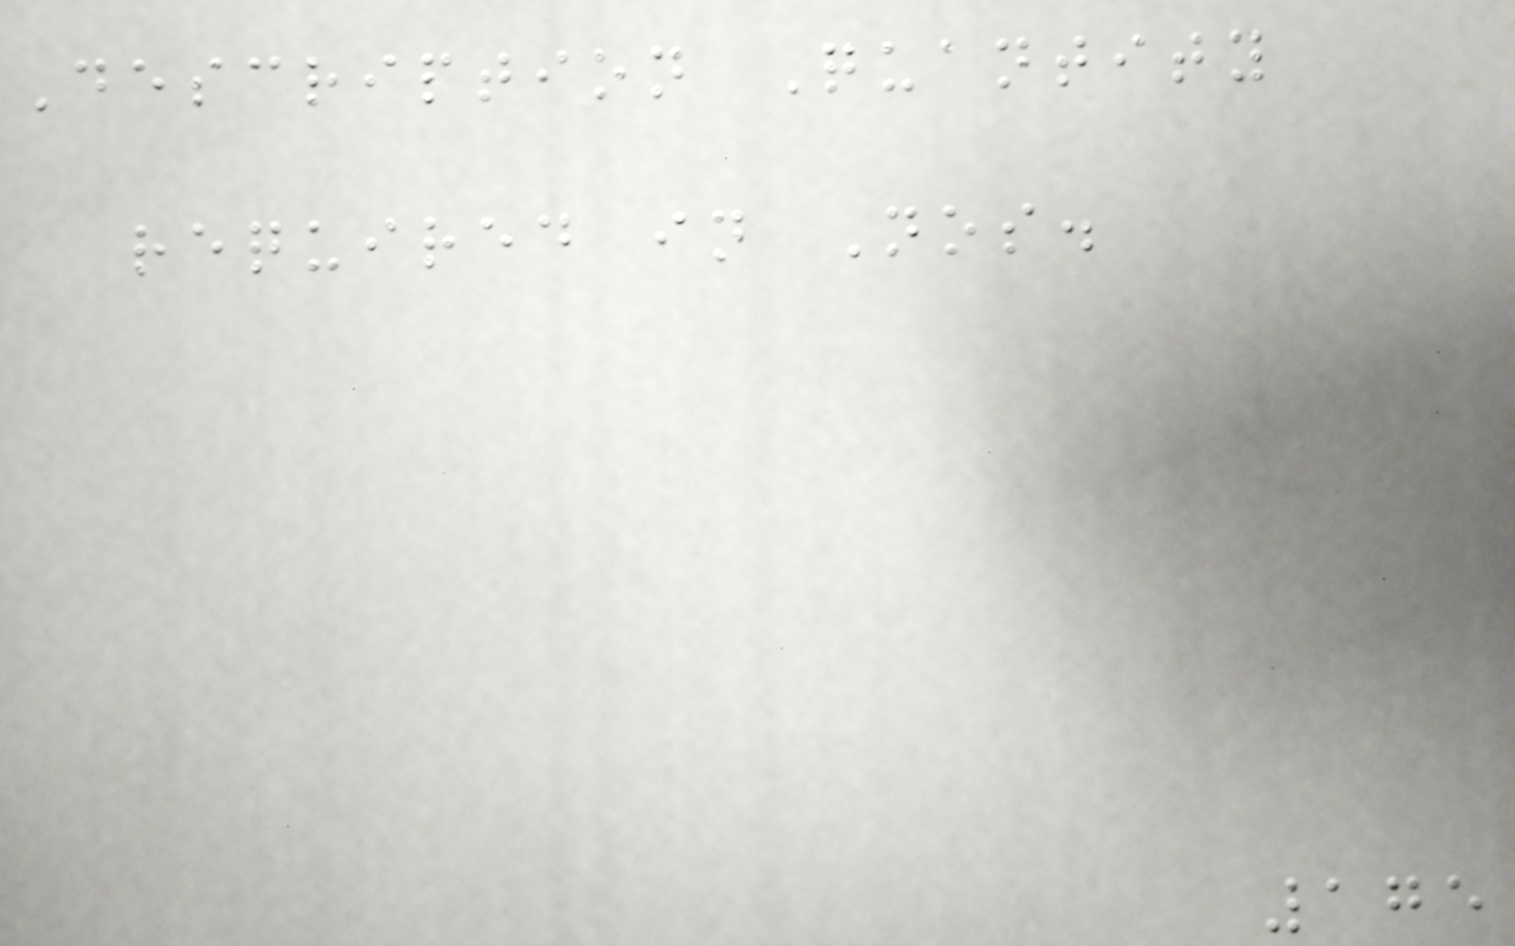Description Quantity
required in Nos.
175
